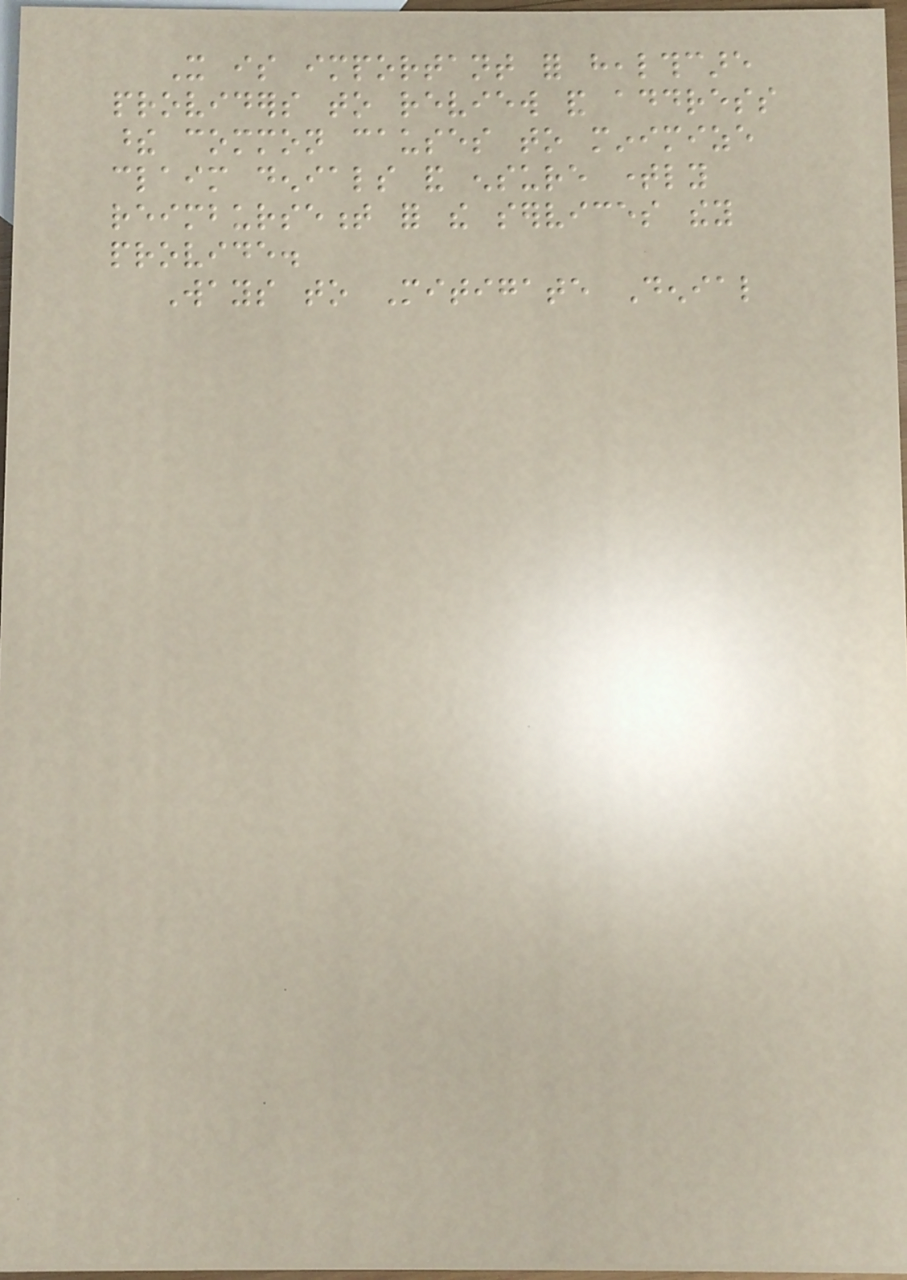It is important for healthcare
providers to review and address
these common causes to minimize
claim denials and ensure timely
reimbursement for the services they
provide.
Ways to Mitigate Denial
